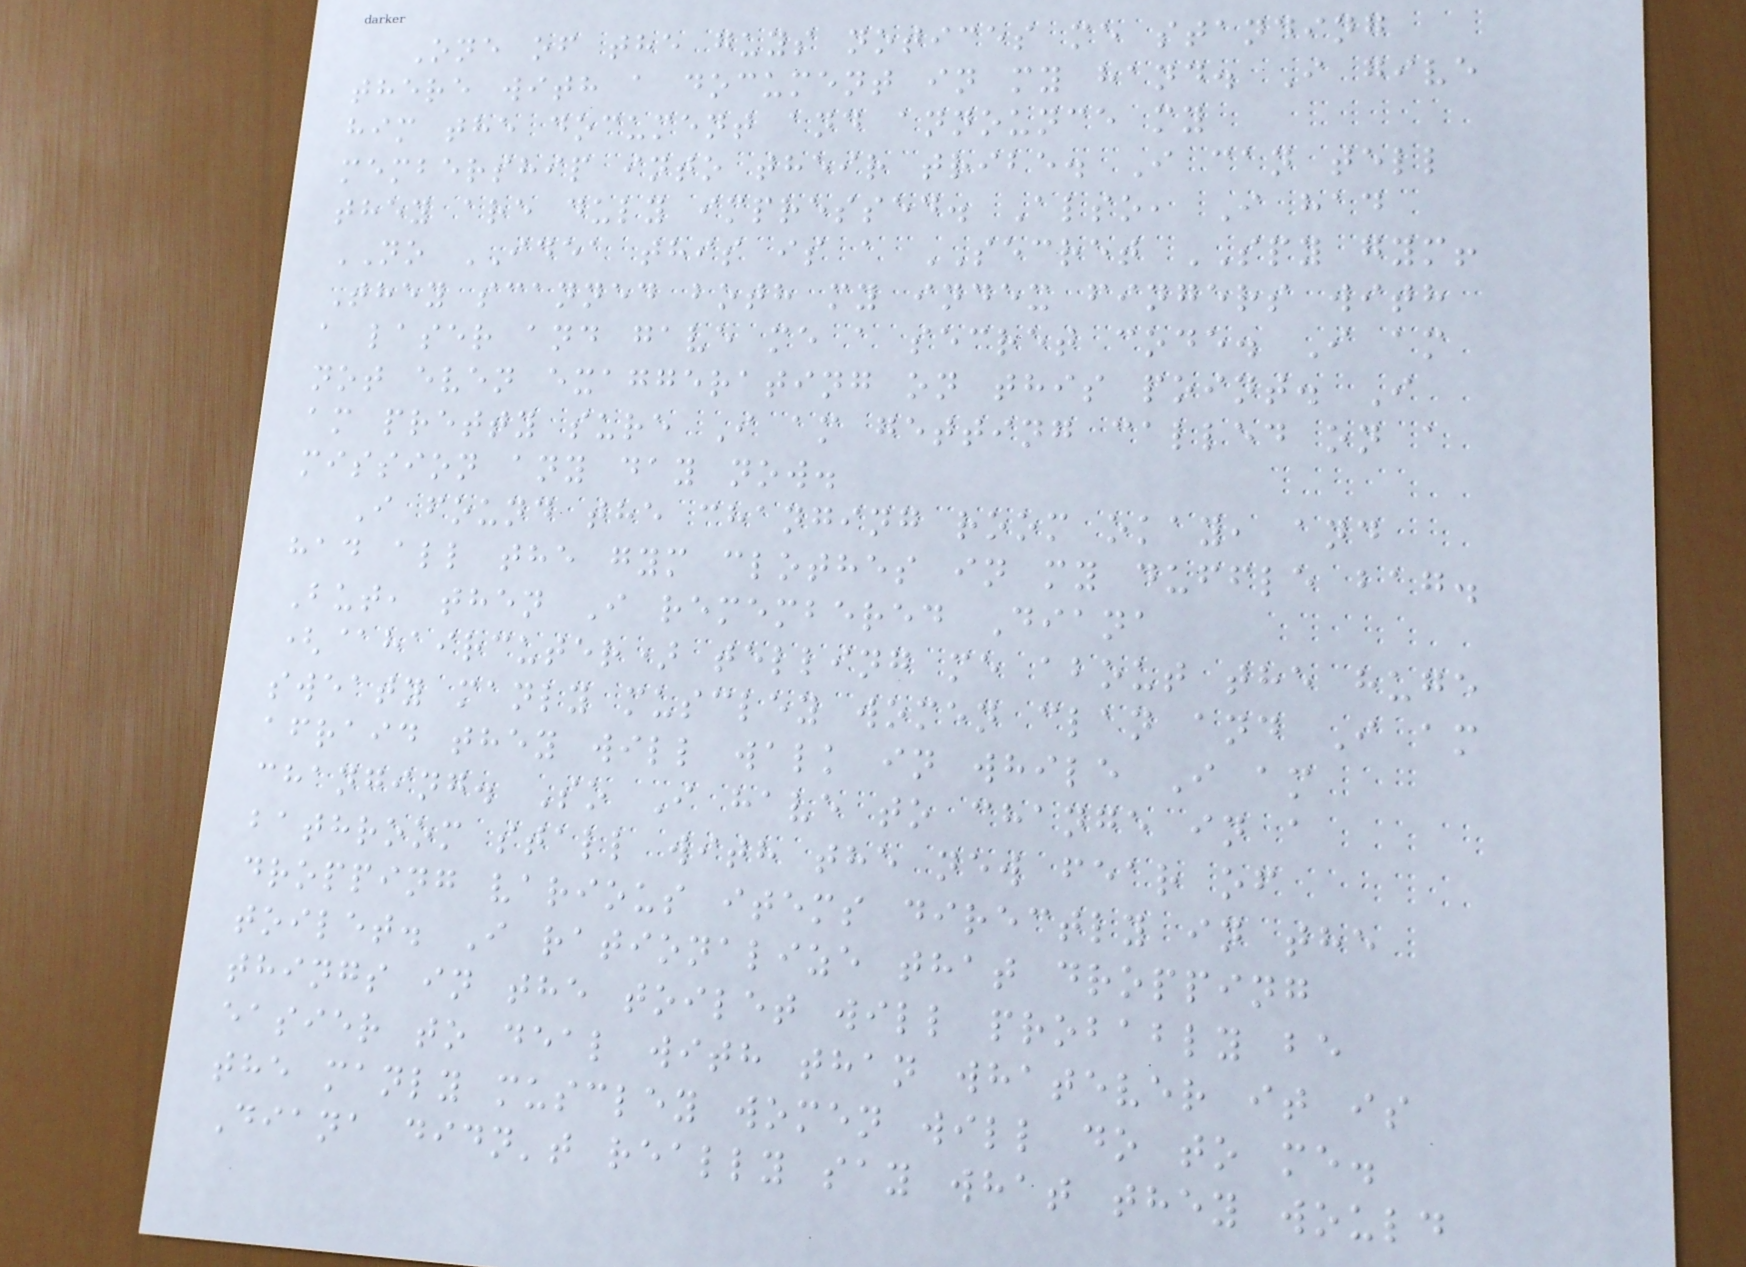One of the guys notices me standing
there with a document in my hand. I give
him the document and announce my
membership into their tribe. I can tell
they are duly impressed. Also, I had
NO IDEA this is a SECRET SPY gym!
They scanned both my index fingers with
a laser and gave me a secret code. I am
not even exaggerating on this point. I
am pretty sure I am getting called on a
mission any day now.
I found the changing room okay, and
had all the gym clothes in my duffle bag.
But, then I remembered Diana
(@haircuter) telling me about the huge
sweaty manly muscley women clan and I am
afraid they will walk in while I am
changing. So I have to change in a
bathroom stall with the new fear of
dropping various items directly in the
toilet. I rationalize that dropping
things in the toilet will probably be
easier to deal with than whatever it is
the manly muscley women will do to me.
Diana didn't really say what they would
